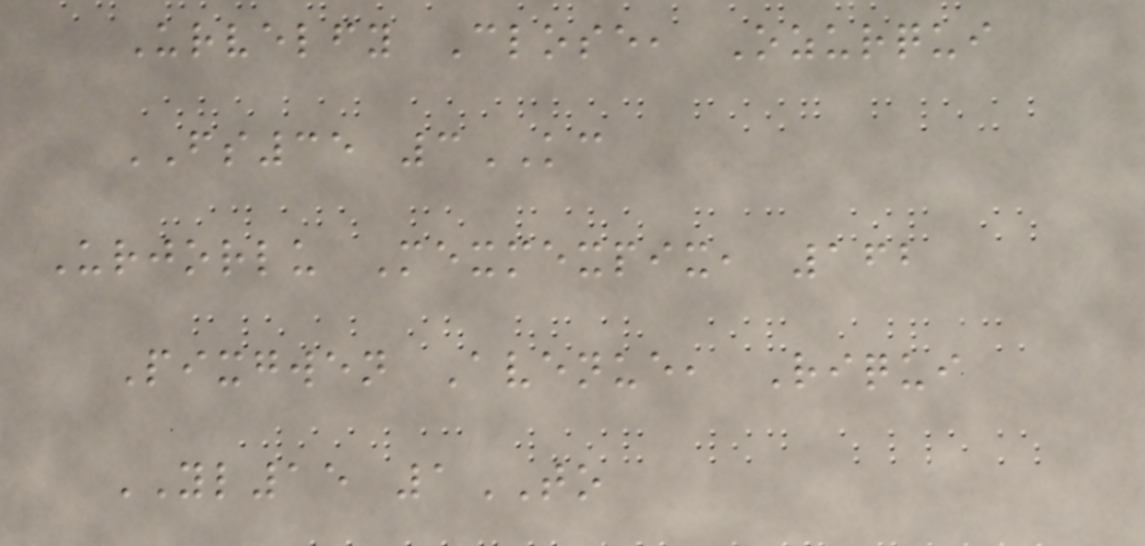Urvelfy Close, Ozurqui
FS35 3KC
Urjorlu Mexmexpix, 162
Pixgwen Avenue, Riqui
YL15 1TO
